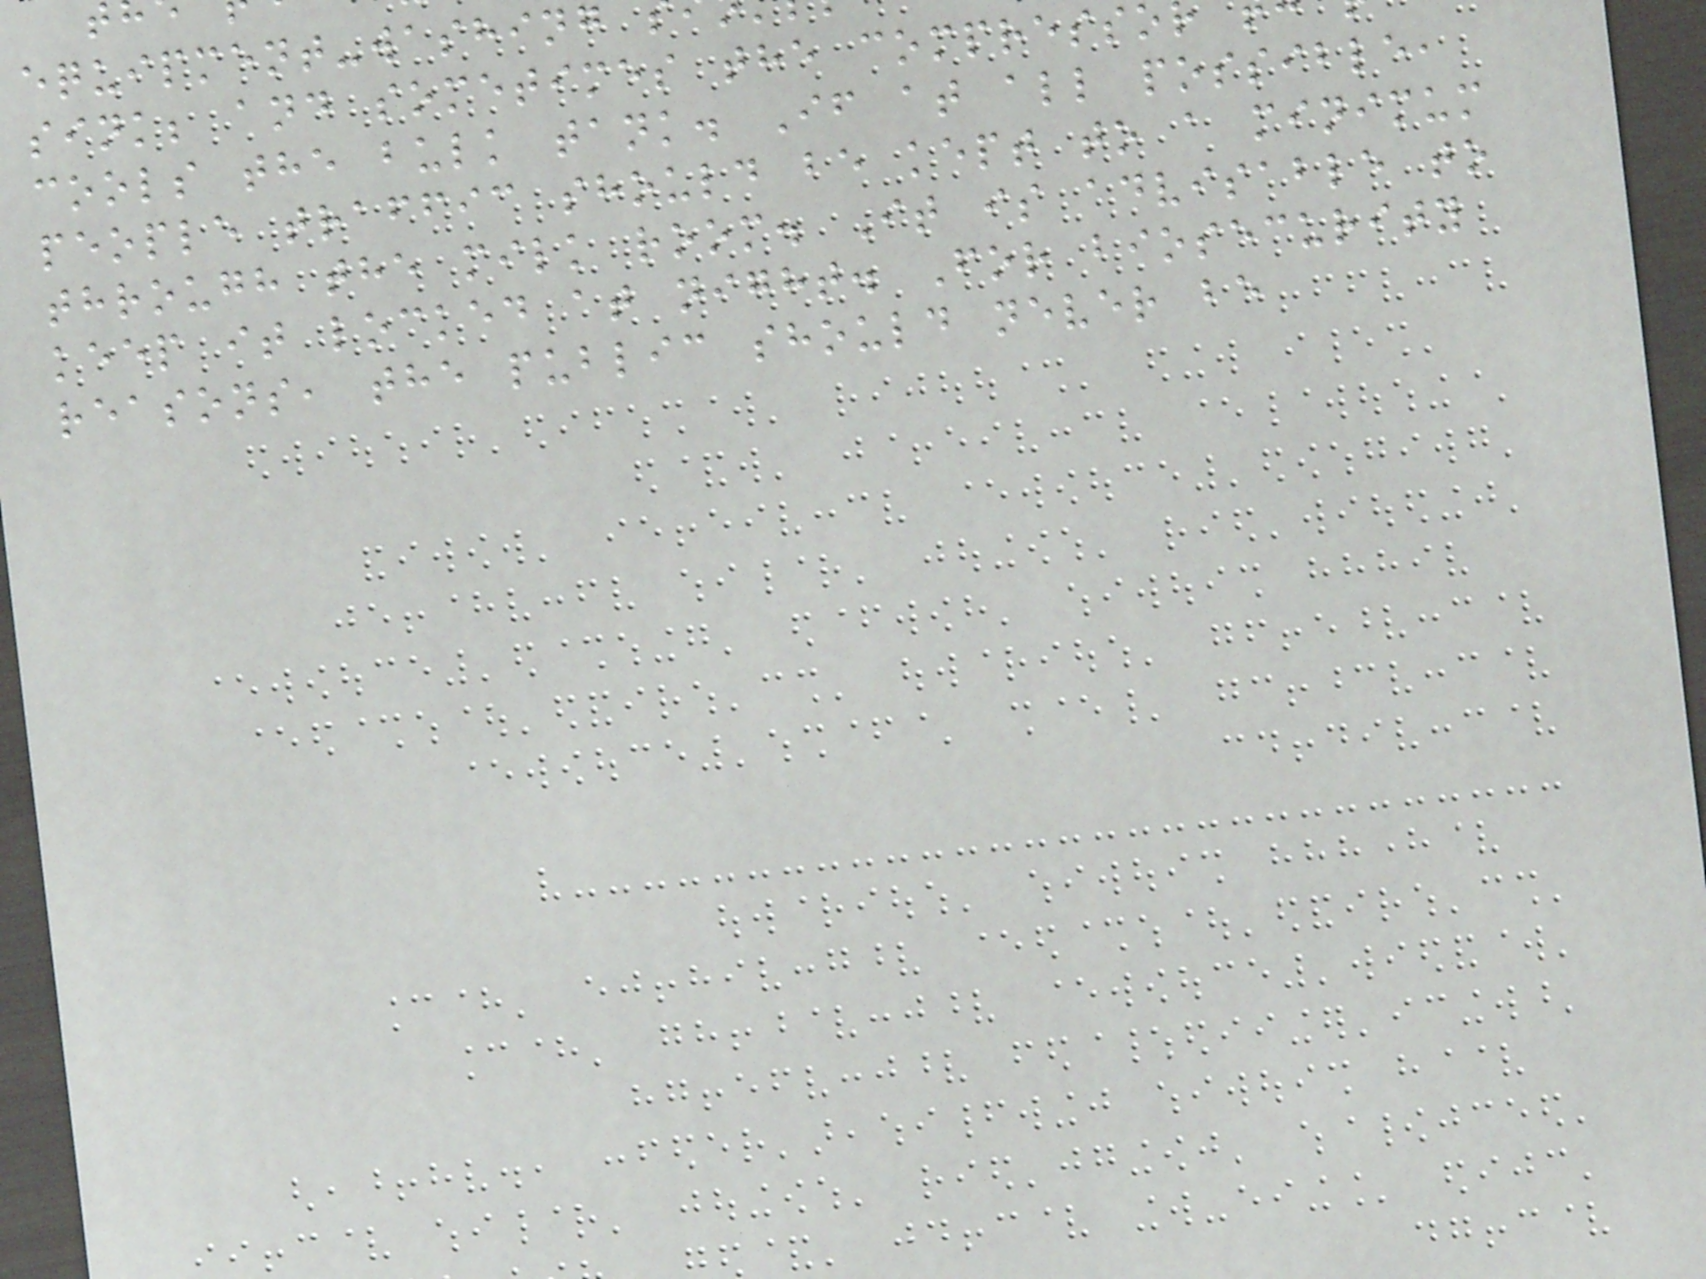equipment-washing
sink; and sometimes the compresso
cools the bulk tank. If at all possible,
people traffic should be kept to a minimum
through the milk room. It is advisable to
keep it locked at night. For biosecurity
reasons, the public should never be
